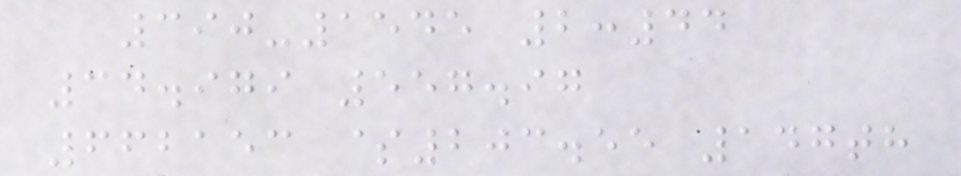390-1545 2:44
34.979 557.97
662153 $203.55 147th
